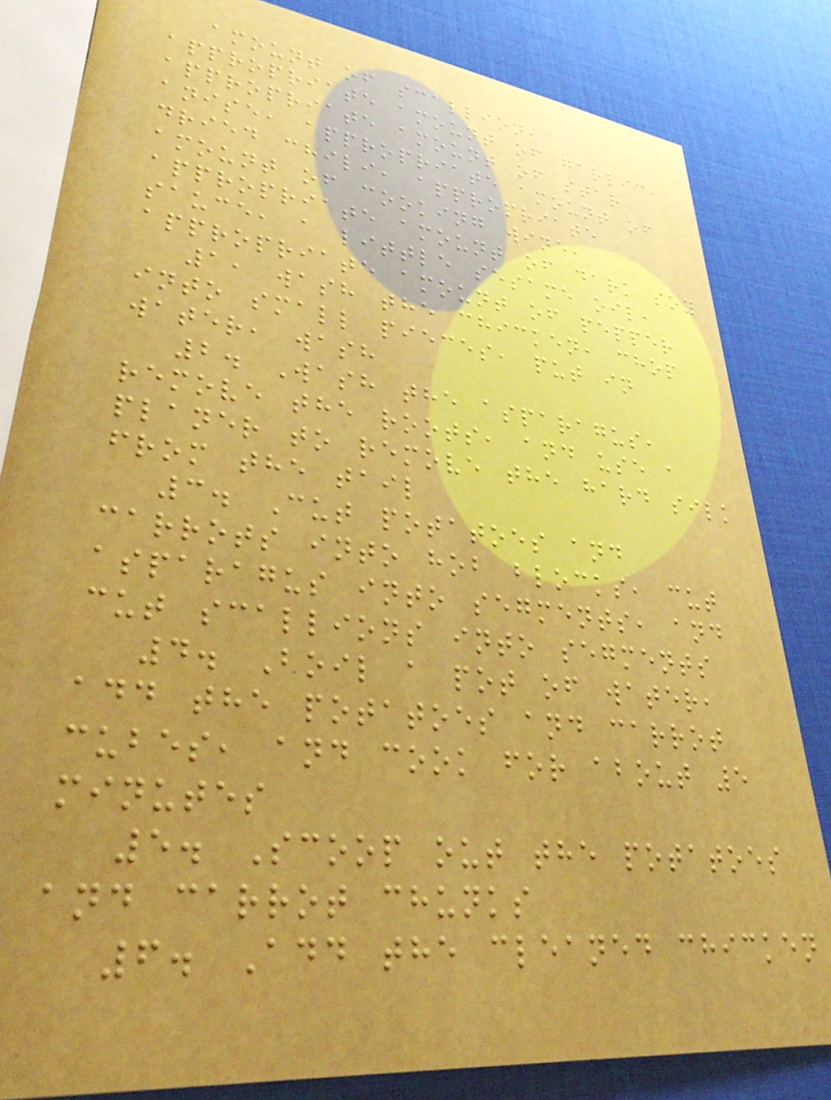amount of scallion,
appropriate amount of garlic,
appropriate amount of star
anise, appropriate amount of
dried chili, appropriate
amount of cooking wine,
appropriate amount of dark soy
sauce, a little sesame oil,
appropriate amount of pepper
1, wash the chicken, chop
into small pieces, put in
water, wash
2. Wash the asparagus,
remove the roots, and use a
planer to remove the hard silk
from the tail
3. Cut potatoes and
carrots into hob blocks, cut
asparagus into segments, and
cut scallions into segments
4. Boil a pot of water,
add the potatoes and carrot
cubes, and cook for about 5
minutes
5. Scoop out the potatoes
and carrot chunks
6. Add the cleaned chicken
